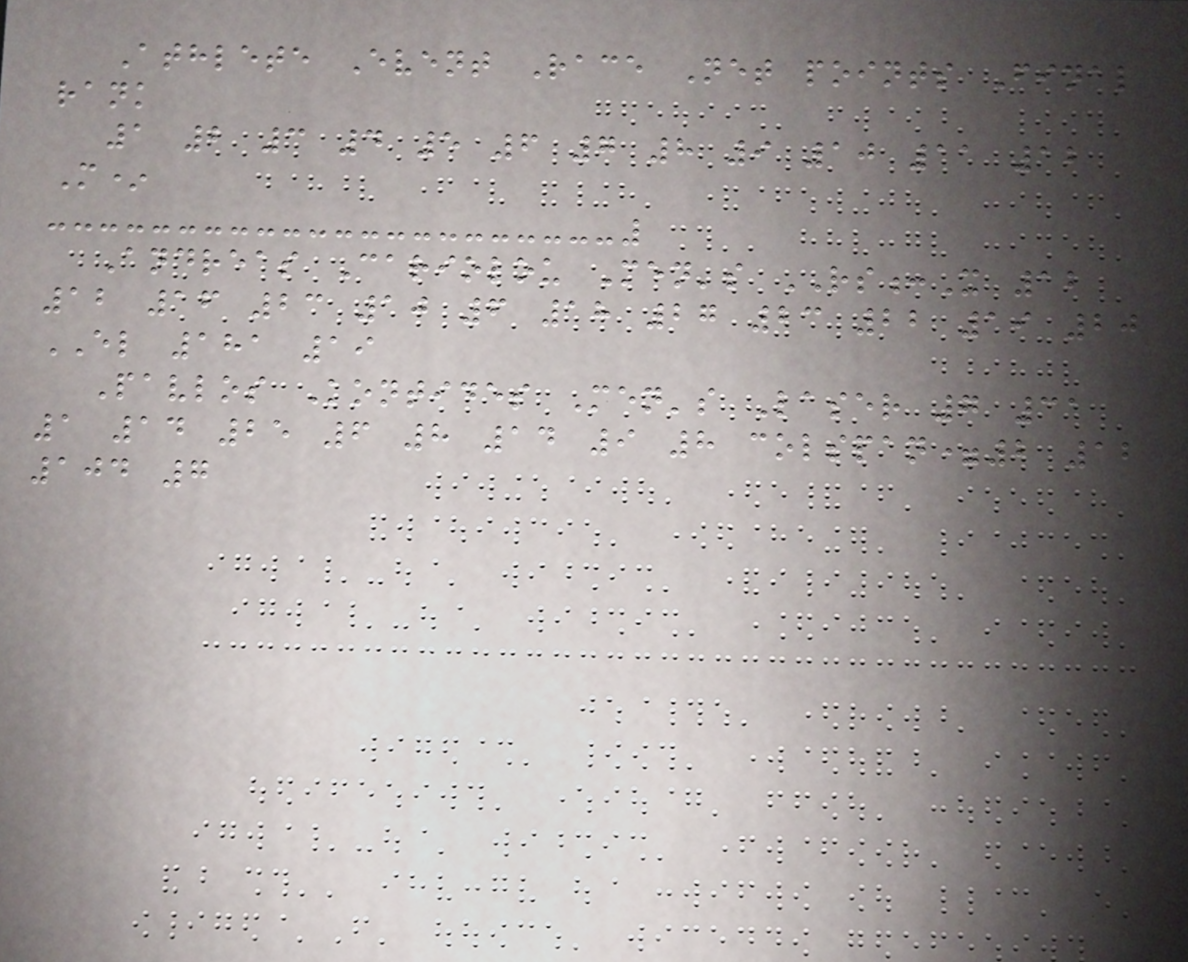Athlete Event Race Net points Final
rank
1 2 3 4 5 6 7 8 9 10 11 12
M*
Andreas Cariolou Men's RS:X 12
12 16 23 10 6 18 27 23 22 19 20
EL 181 19
Pavlos Kontides Men's Laser 7 31
1 14 25 6 8 14 9 8 colspan=2 12
104 7
